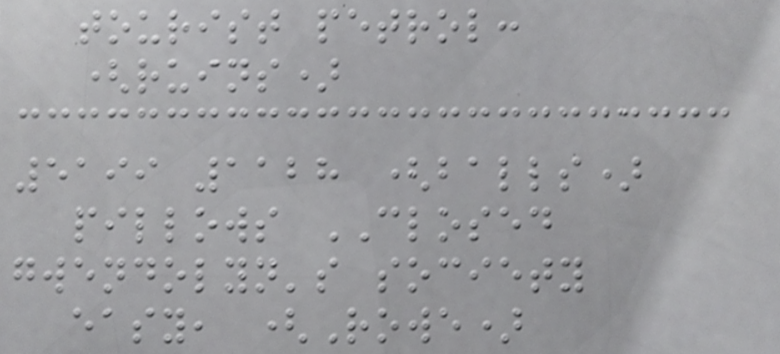tourist petrol:
(ruins)
5199 1128 (balls)
pillows CLOSED
gwendolyn's society
easy, (Rowe)
